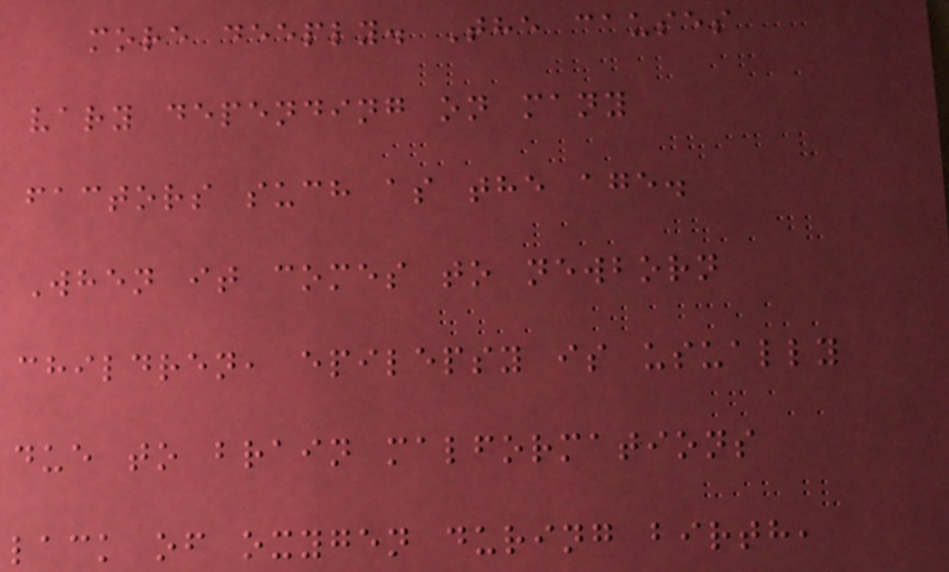more deeply. The causes
vary depending on many
factors such as the age.
When it comes to newborn
children, epilepsy is usually
due to brain malformations
lack of oxygen during birth,
